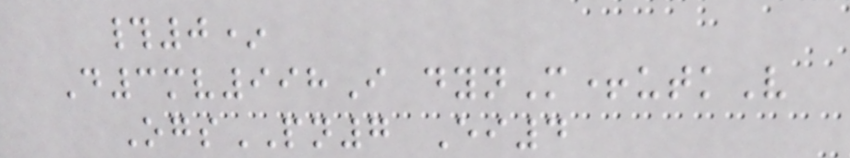#0*
D3mv998I dynM+utkV
OgsPN7 Ei4
